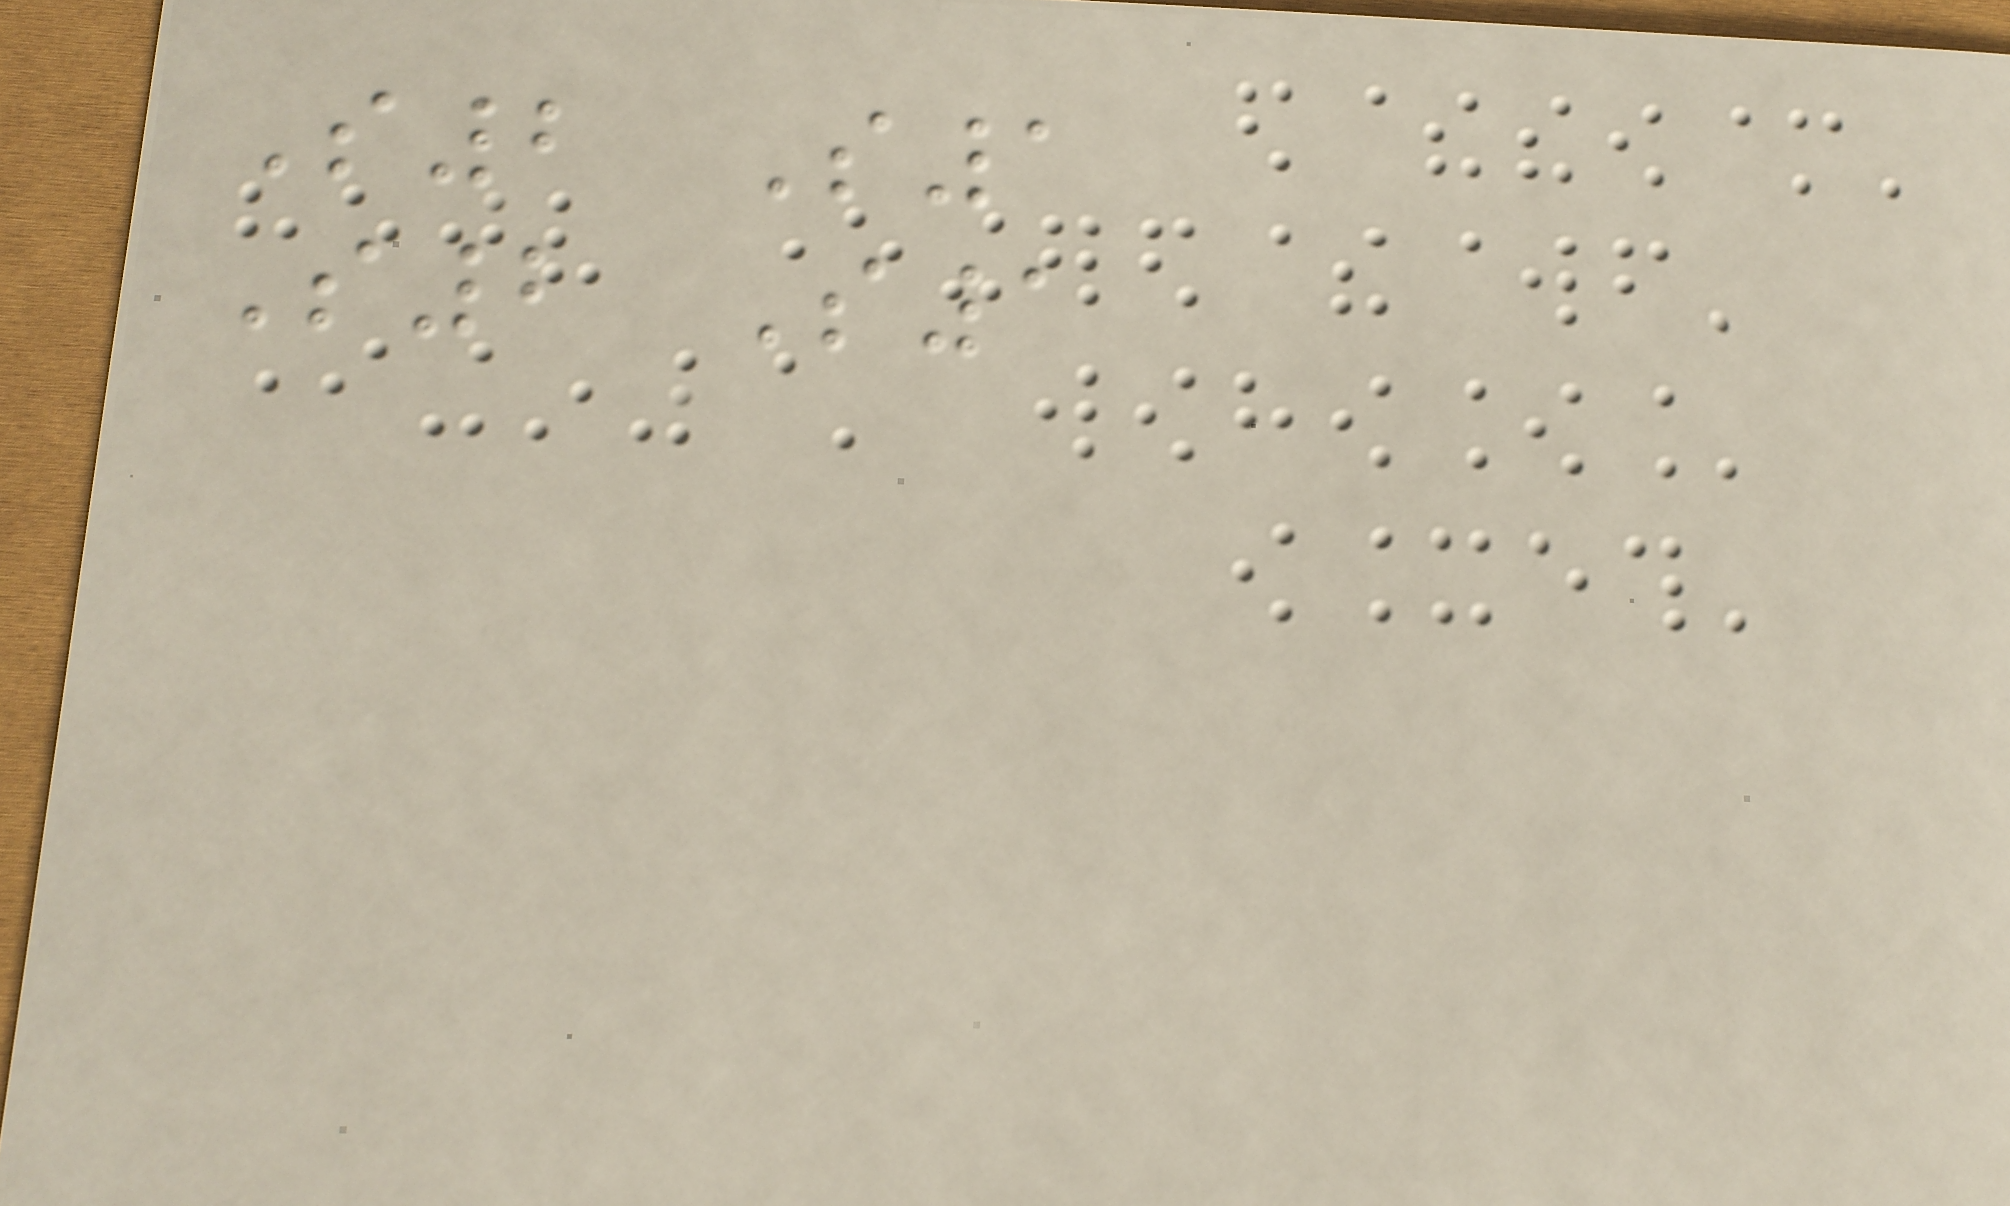S2 S1
S2 S1
